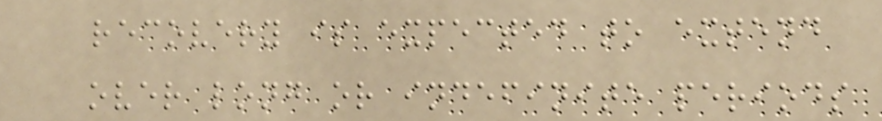recovery is expected to extend
over long or indefinite periods
